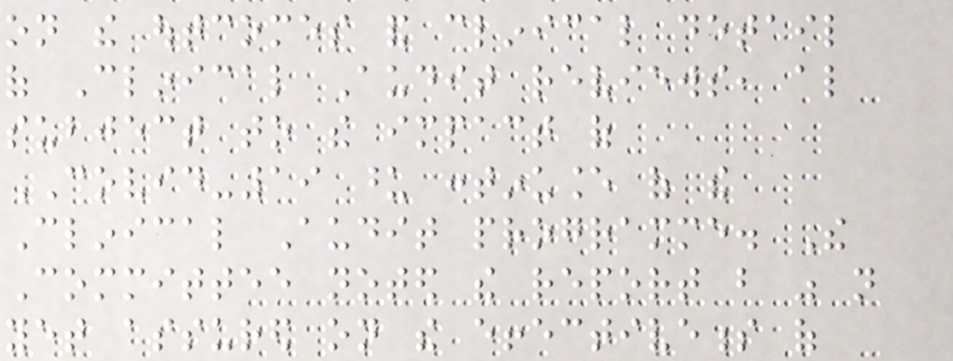on the outcomes and clinical detail
of Clinical Audit reviews, also
subject to the impact of
COVID-19 upon continuance of the
Clinical Audit programme. The
Committee noted the report but was not
yet assured on the effectiveness of
